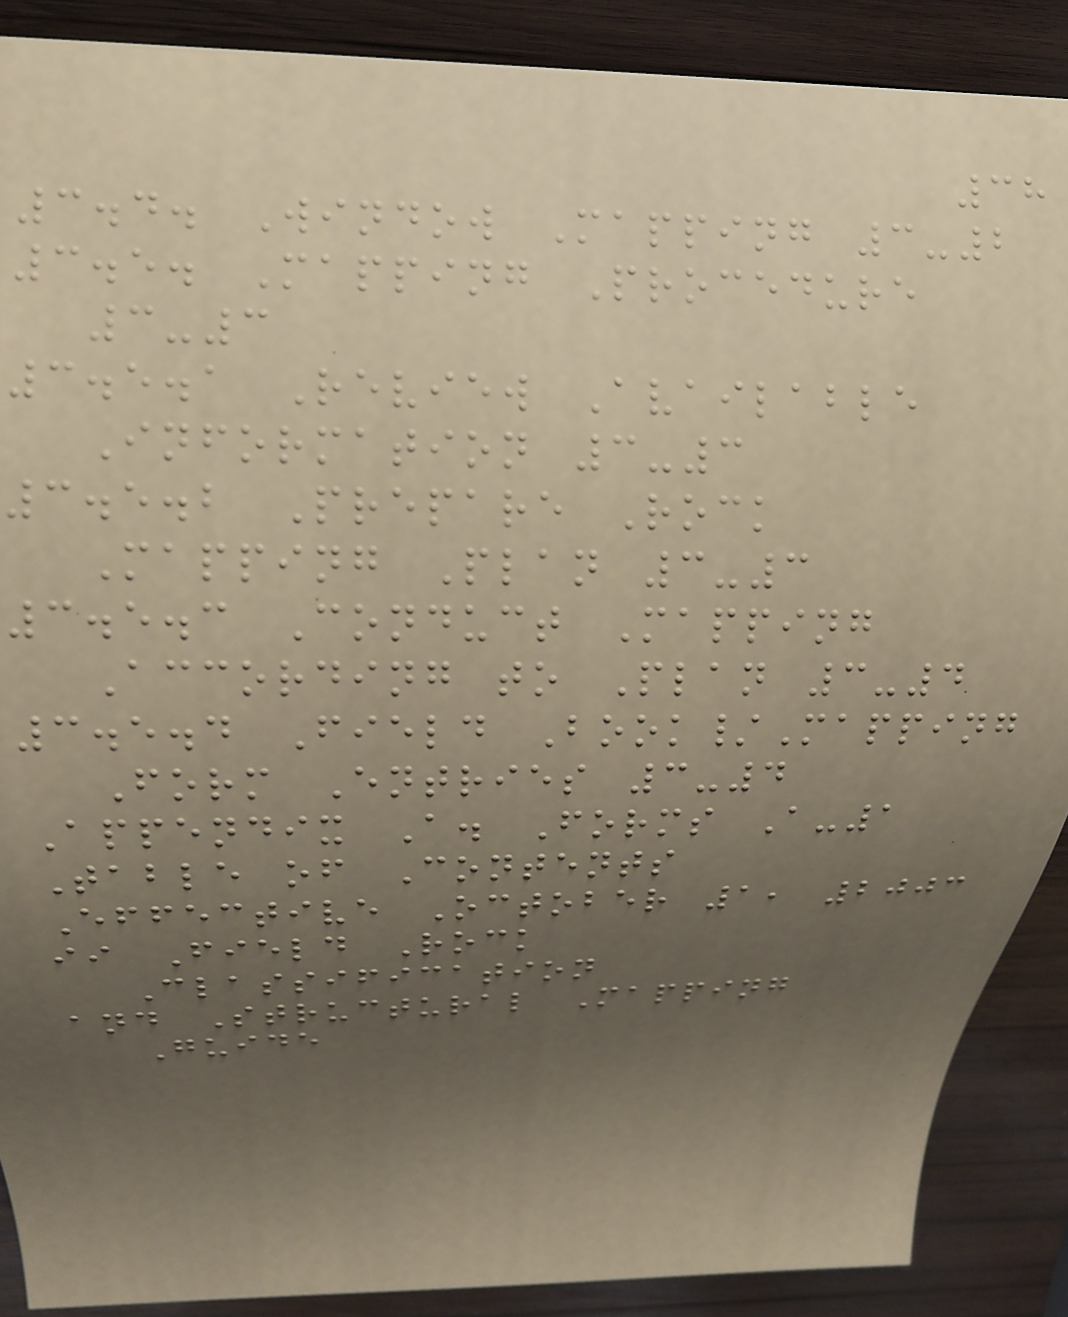38
3.4. Window Mapping 3-2
3.5. Mapping Procedure
3-3
3.5.1 Review Available
Information 3-3
3.5.2 Prepare Rock
Mapping Plan 3-3
3.5.3 Conduct Mapping
According to Plan 3-4
3.5.4 Field Book/Mapping
Form Entries 3-4
Appendix A. Forms A-1
Table of Contents
Effective October 1, 2003
ii Field Rock
Classification
and Structural Mapping
Guide
